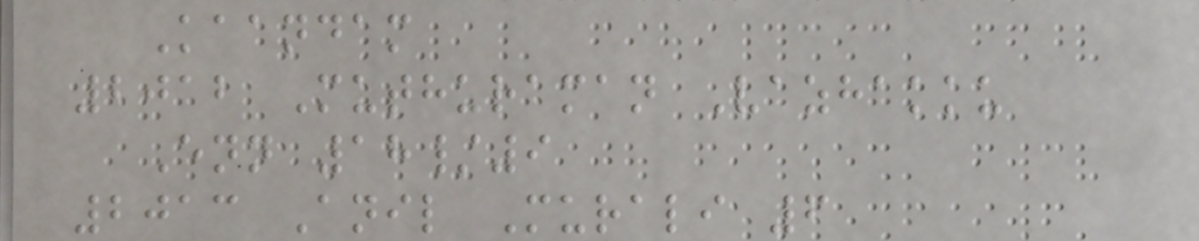Kaandam
2012 Muthuraman Vazhakku
Enn 18/9
2013 Anil Murali 6
